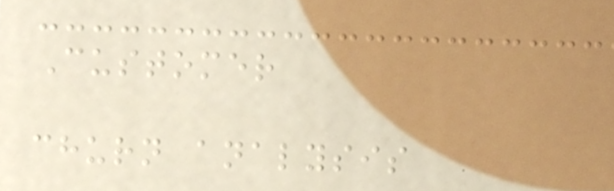Customer
churn analysis
